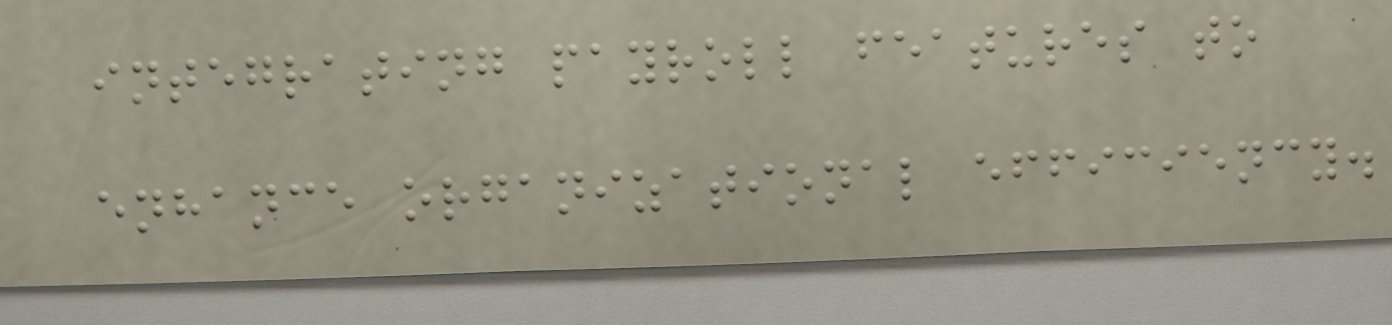integrating payroll features to
enhance organizational efficiency.
